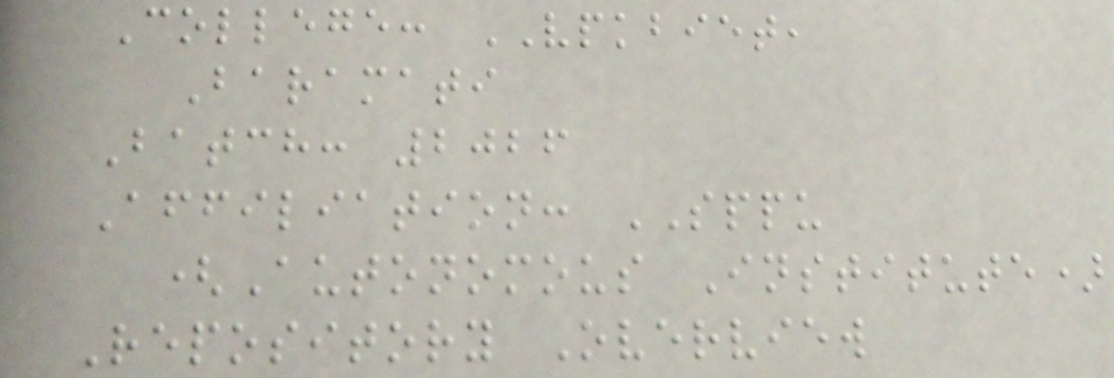College: VPKBIET,
Baramati
Batch: 2026
Affiliation: SPPU
(Autonomous Institute)
Repository Overview
